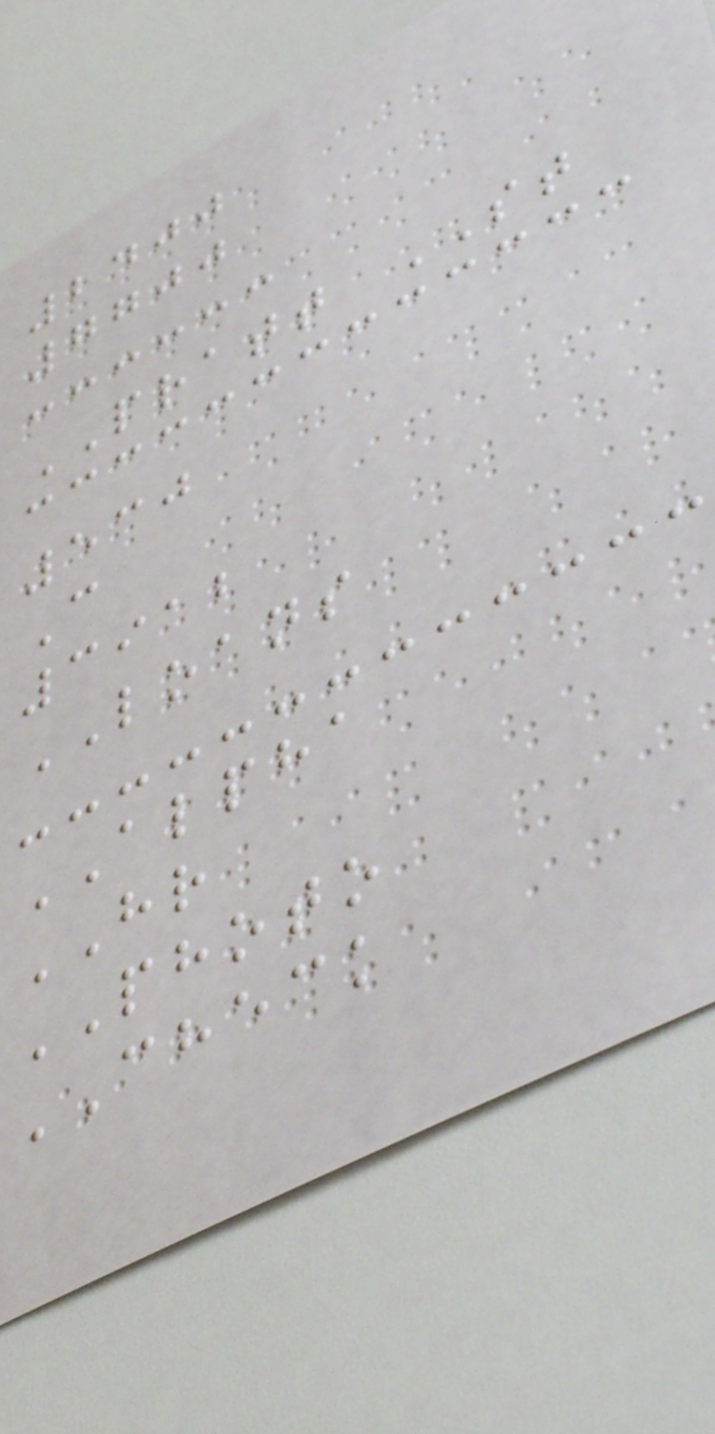2400
7700
PRATT ST
530
C
3912
LOANS
ALPHA
HR
PHOTO
CHECK
